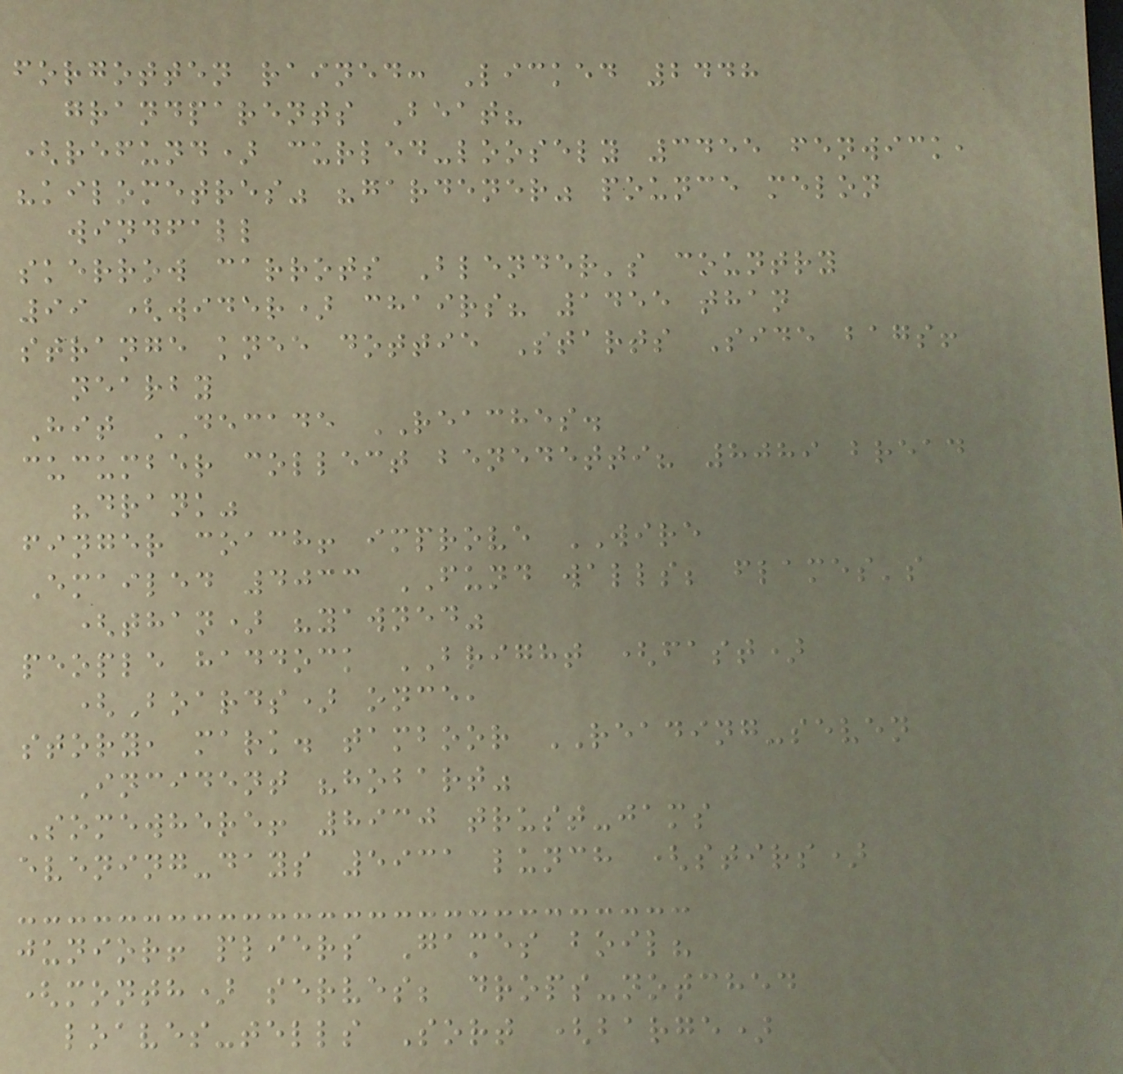forgotten rained: Licked 2448
grandparents Beat?
(refund) curled-loosely 3455 fenwick,
"kilometres" "gardener" pounce melon
windfall
skerrow carrots Blender's country
99 (wider) chairs? 1455 than
strange knee dottie Starts Side bags!
nearby
Hit DECADE REACHES.
cucumber collect benedetti? 8089 bread
"drank"
finger coach! improve WIRE
Emailed 4033 FUND walls; flames's
(than) "yawned"
people haddock BRIGHT (fast)
(Boards) once,
story, mark. tamboor READING-seven
Incident "hobart"
Somewhere! 8930 trust-jams
evening-days 5931 lunch (stirs)
junior! pliers Games boil?
(month) serves; drops-notched
loaves-tells Sort (barge)
